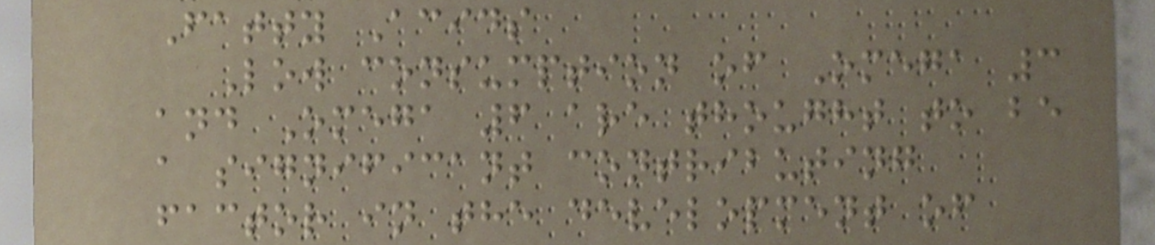Fatty Acids
Low consumption of Omega 3
and Omega 6 are thought to be
a significant contributing
factor in the development of
